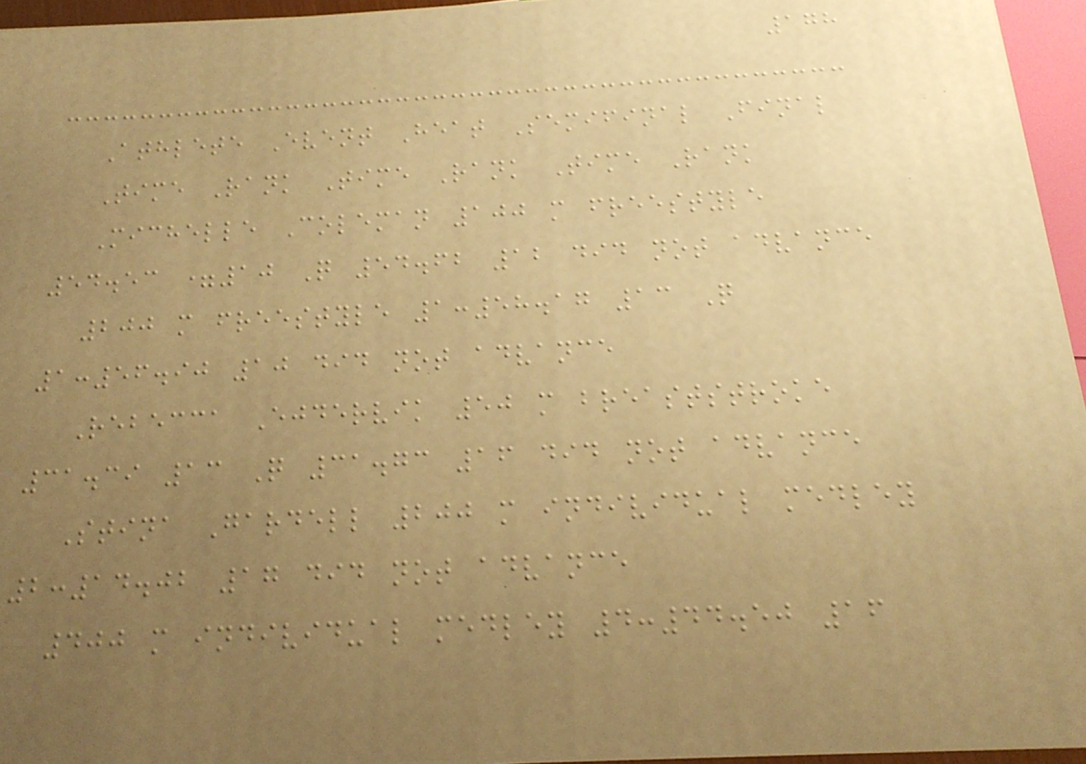178
Athlete Event Heat Semifinal Final
Time Rank Time Rank Time Rank
Michelle Coleman 100 m freestyle
54.53 =10 Q 54.62 12 did not advance
200 m freestyle 1:58.17 13 Q
1:56.90 10 did not advance
Rebecca Ejdervik 50 m breaststroke
31.39 13 Q 31.73 16 did not advance
Stina Gardell 200 m individual medley
2:14.02 17 did not advance
400 m individual medley 4:44.50 16
